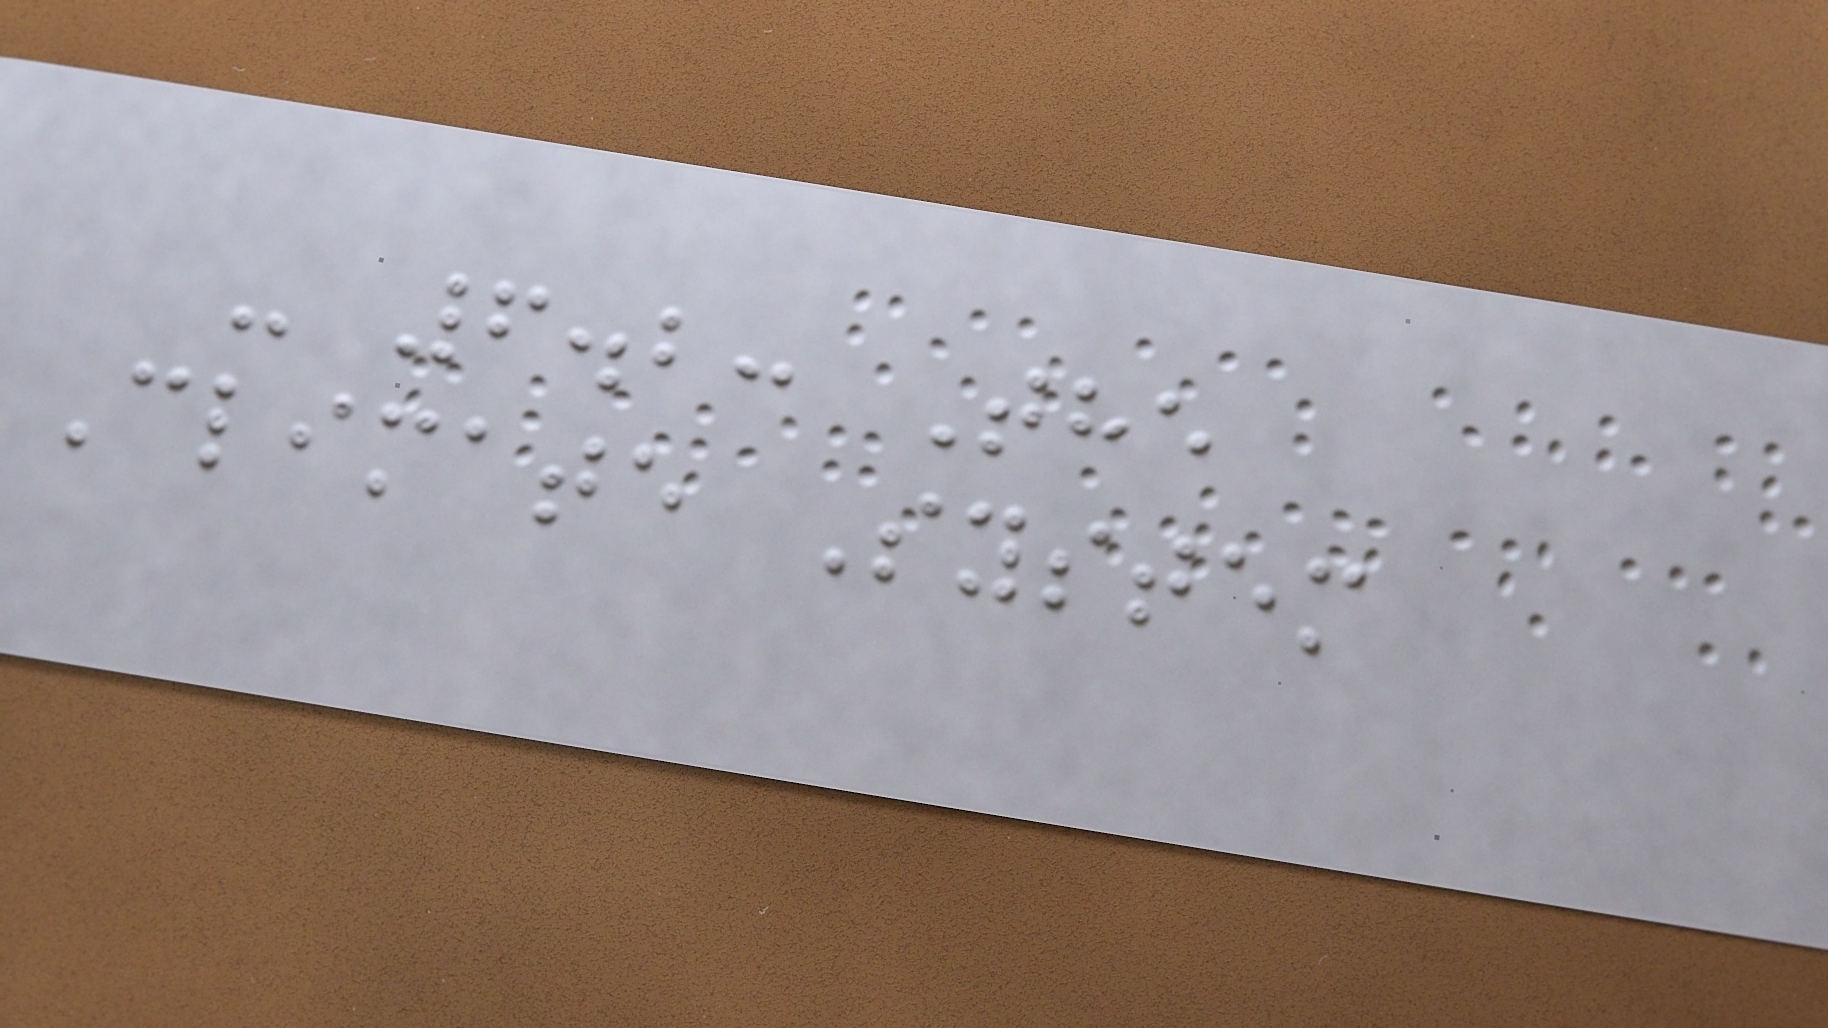- 6.2: The
Climate System
